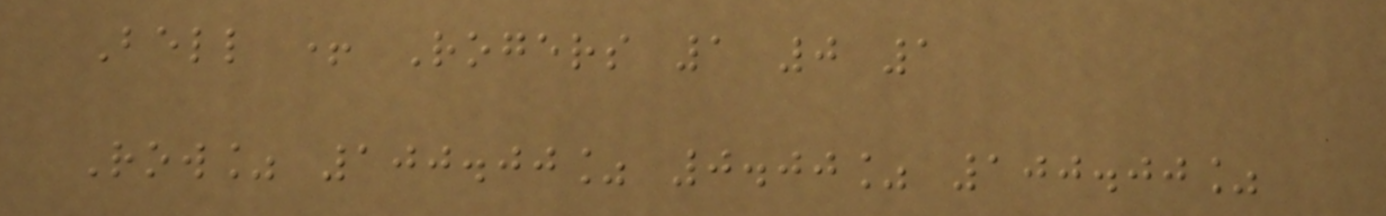Bell + Rogers 1 0 1
Row% 100.00% 0.00% 100.00%
